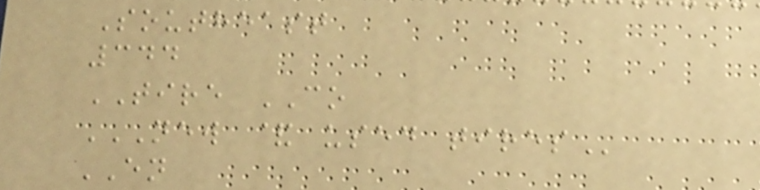Southeast
344
TIRE CO
NEW & USED TIRES
EN
